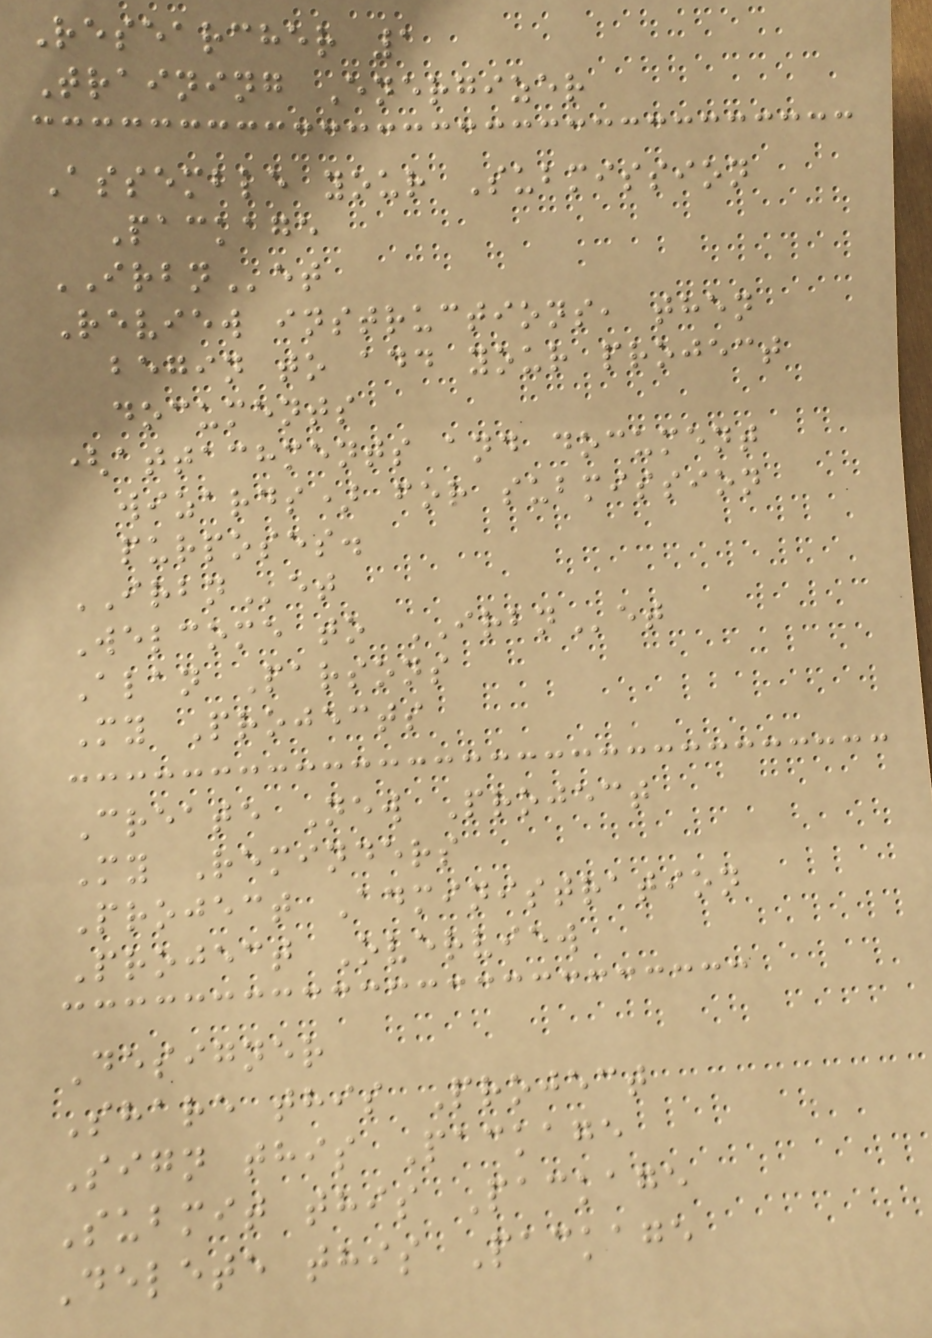Researcher 1
Training Energizer
Assemble your Submission
Package
IRBNet
Review instructions, then
begin to add your project
documents
(attachments and document
wizards) for submission
purposes.
IRBNet
Welcome to IRBNet
Alan Parsons
My Projects
Create New Project
My Reminders
Project Administration
Project Overview
Designer
Share this Project
Sign this Package
Submit this Package
Delete this Package
